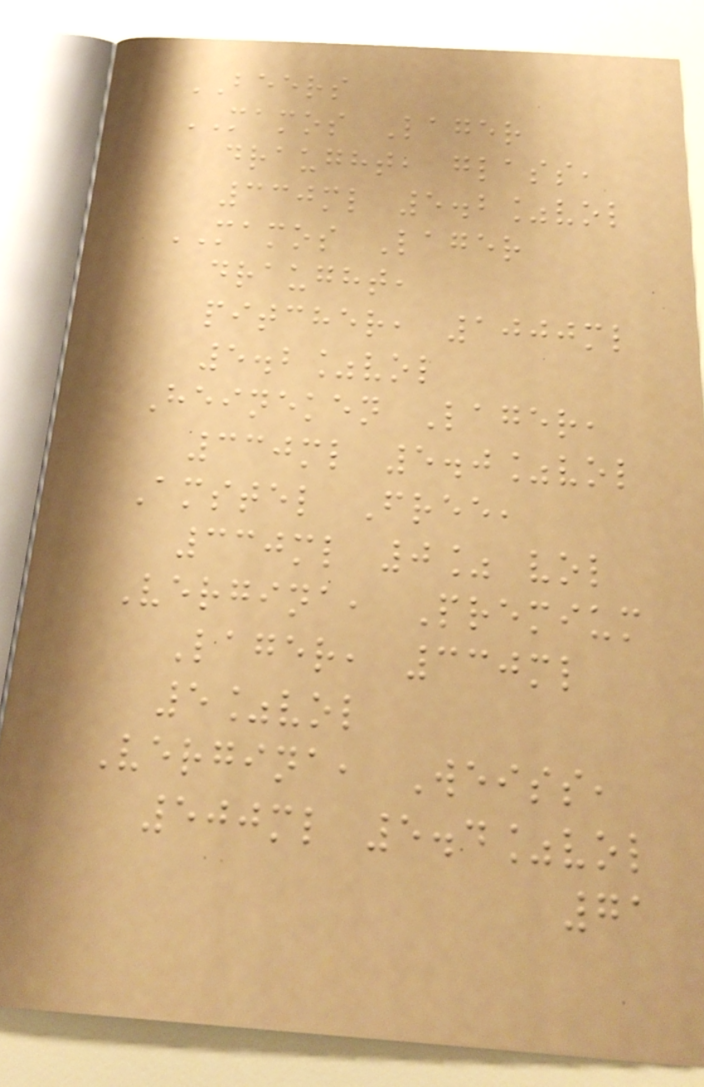BEERS
MAMOS Lager
draught, glass,
330ml 5.2%vol
MAMOS Lager
draught,
pitcher, 1000ml
5.2%vol
Heineken Lager,
330ml 5.0%vol
Amstel Free,
330ml 0% vol
Vergina, Premium
Lager, 330ml
5%vol
Vergina, Weiss,
500ml 5.4%vol
71
